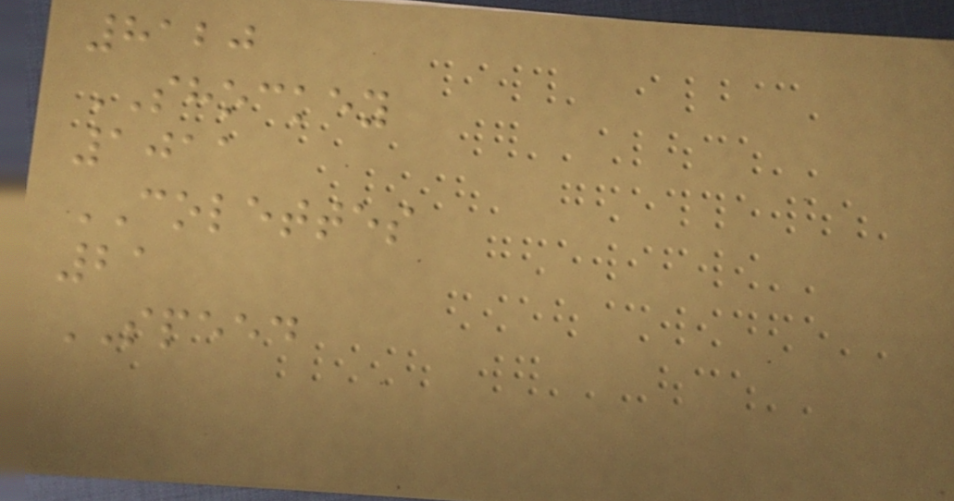8120
SHOCKEY
1011
COLETTES
21
SPEED
